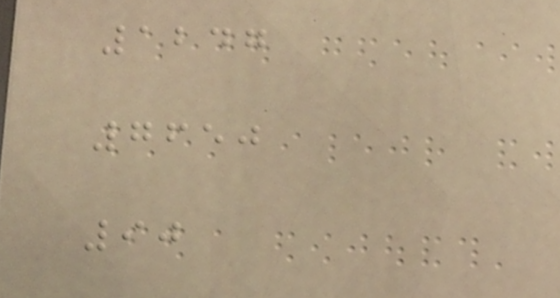1247
7650
90
